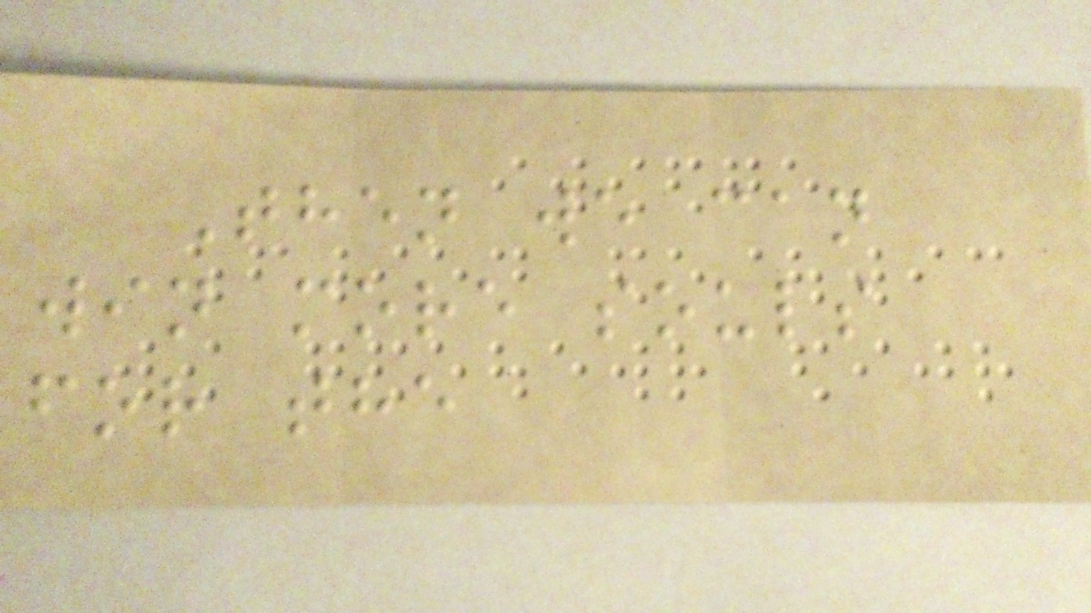Then we can
win more souls
for the
